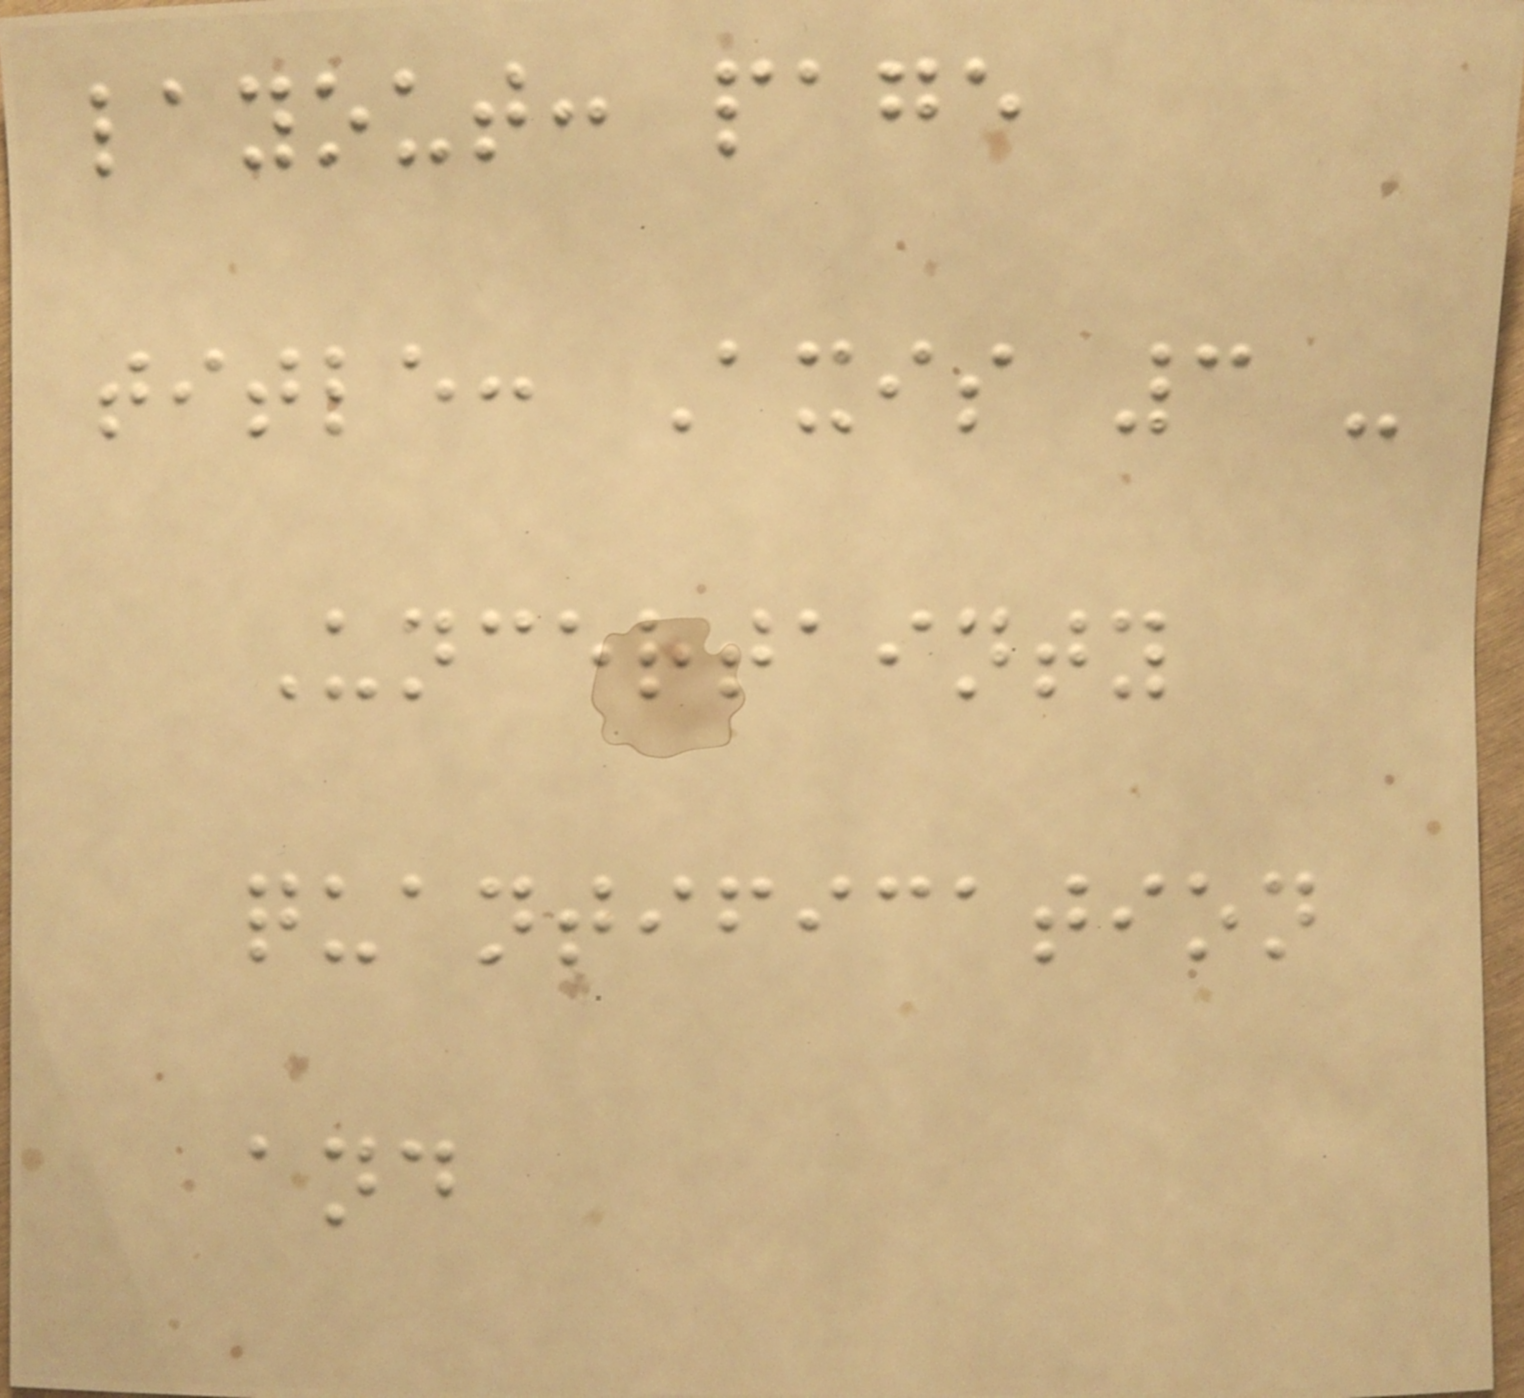layout: page
title: Axis 3 -
Uncertainty
quantification
and
